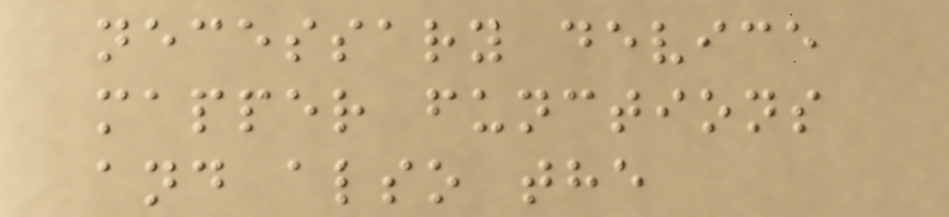necessary device
mapper functions
and also the
